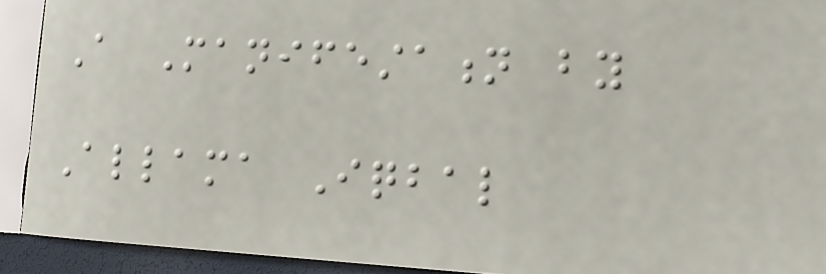A Manifestation by
Allama Iqbal
